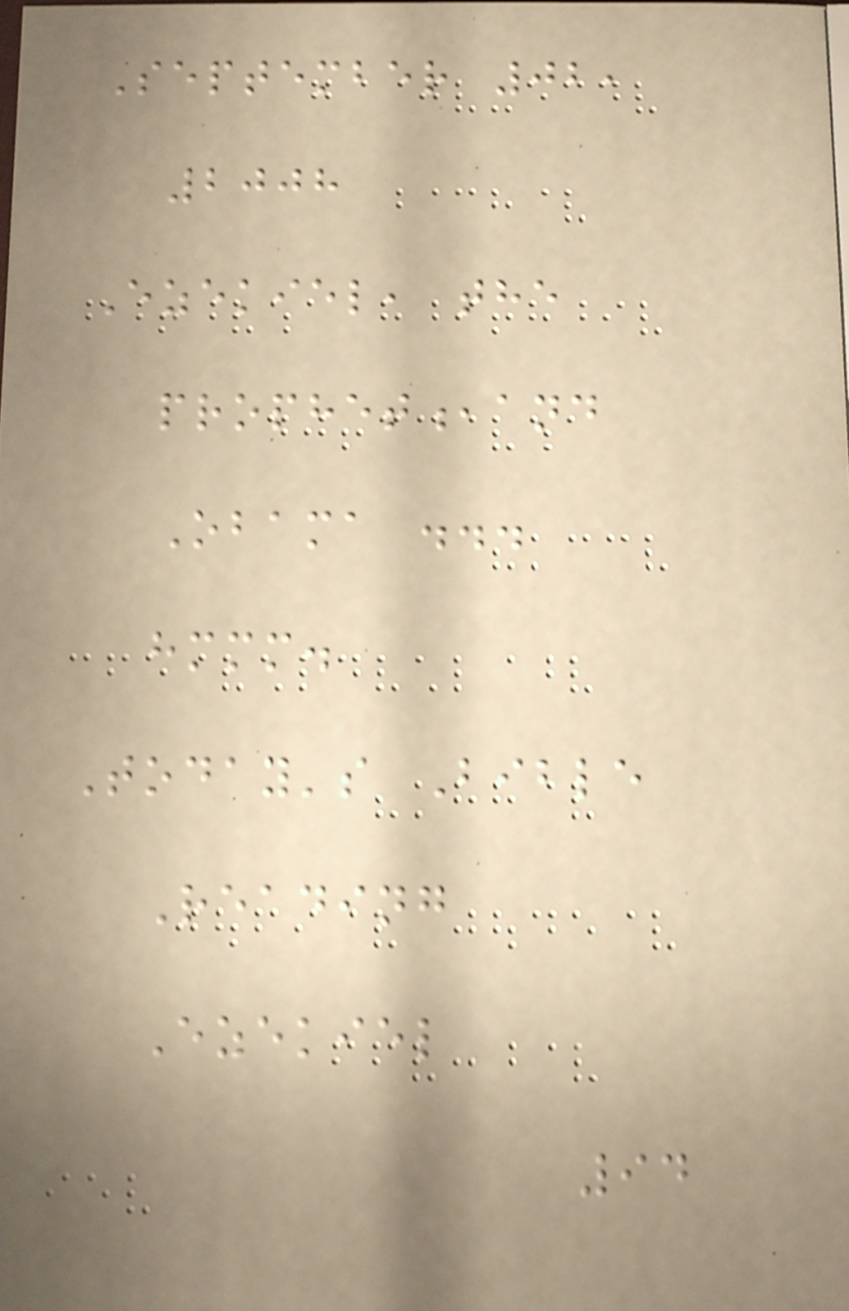September 02,
2008
Ezekiel, the
prophet,and
Obama ...
hmmm.
Today's Bible
Reading
Ezekiel
94
